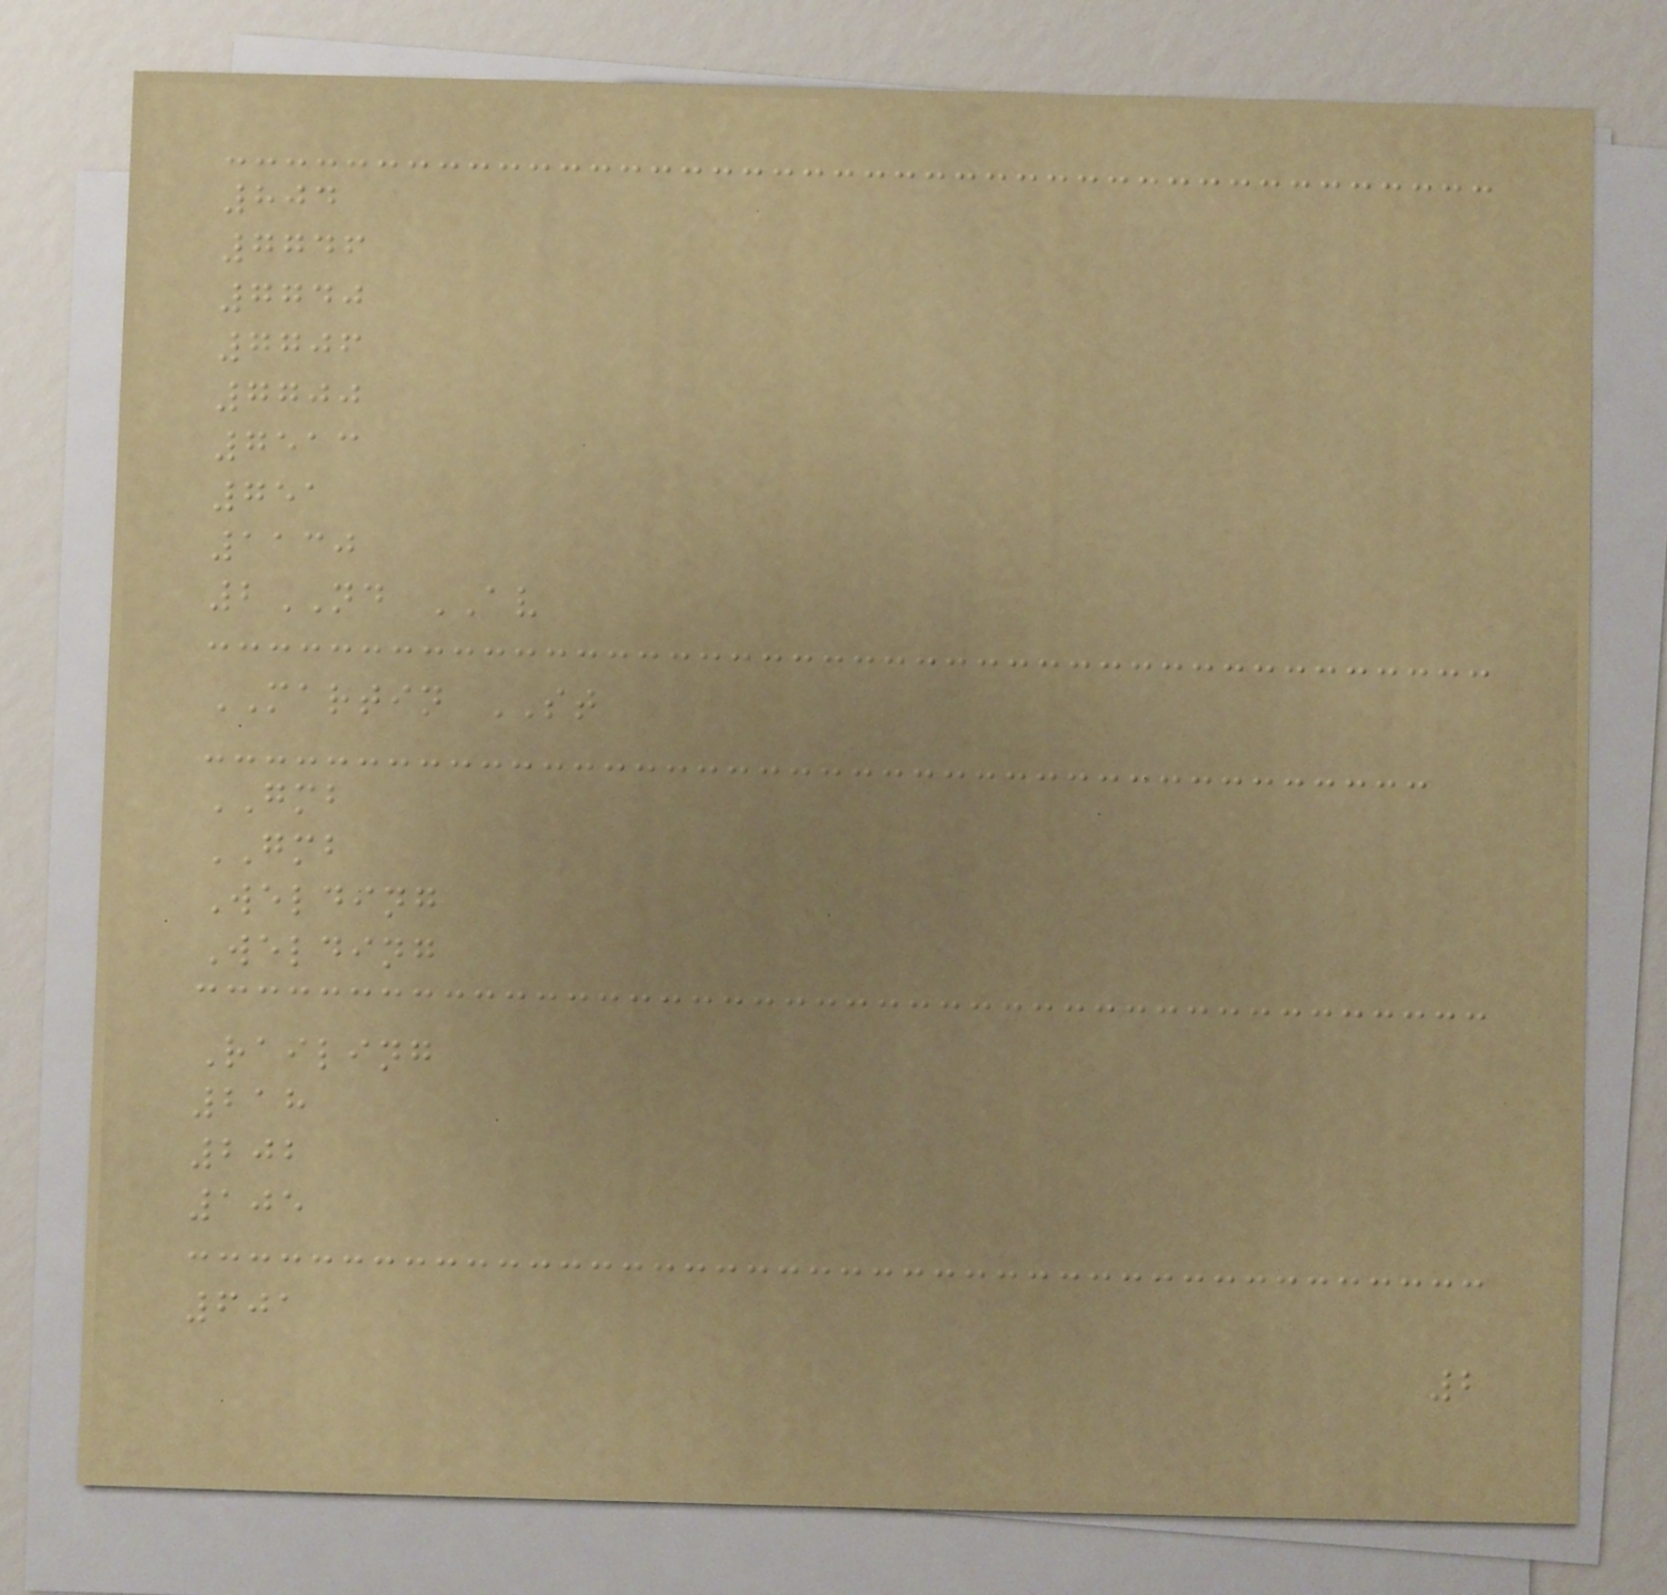804
7746
7740
7706
7700
7513
751
1130
2ND AV
MARTIN ST
GMB
GMB
Welding
Welding
Railing
218
202
105
601
2
